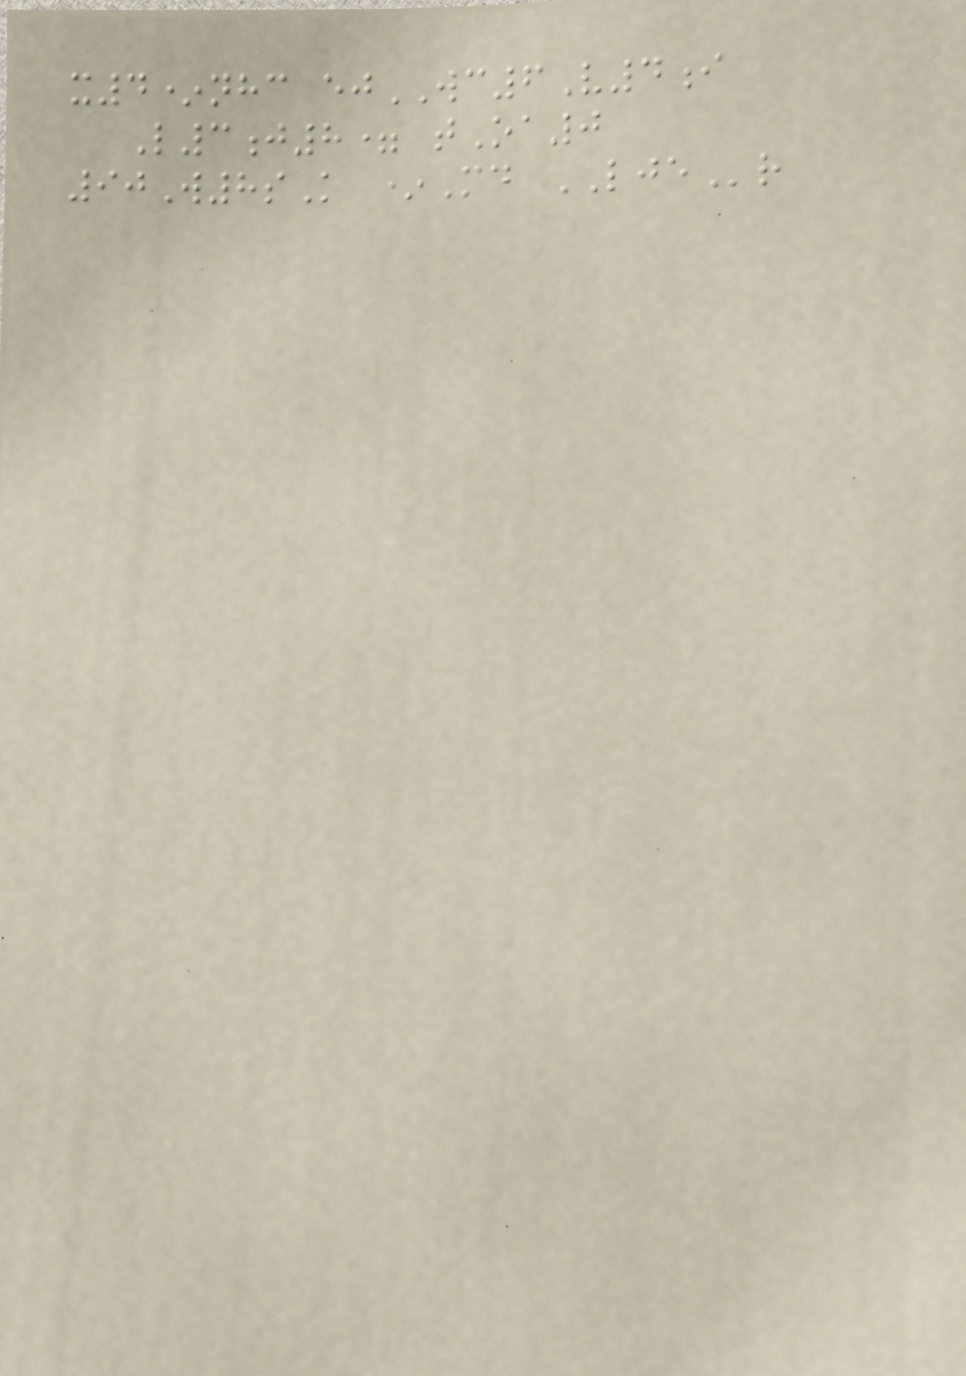x4*nhc ejWC6V4i
L3j8= tOa0
90W8sK *Md LJEr
